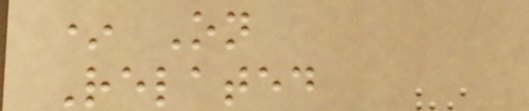* On
Related
